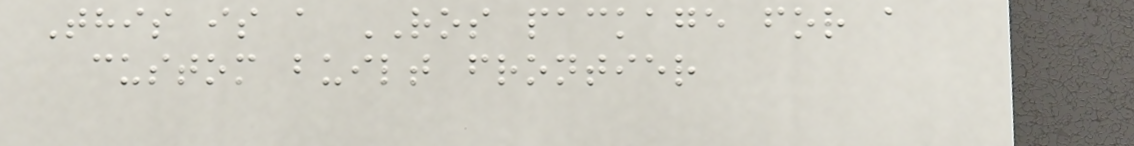This is a ROS package for a
custom built frontier
